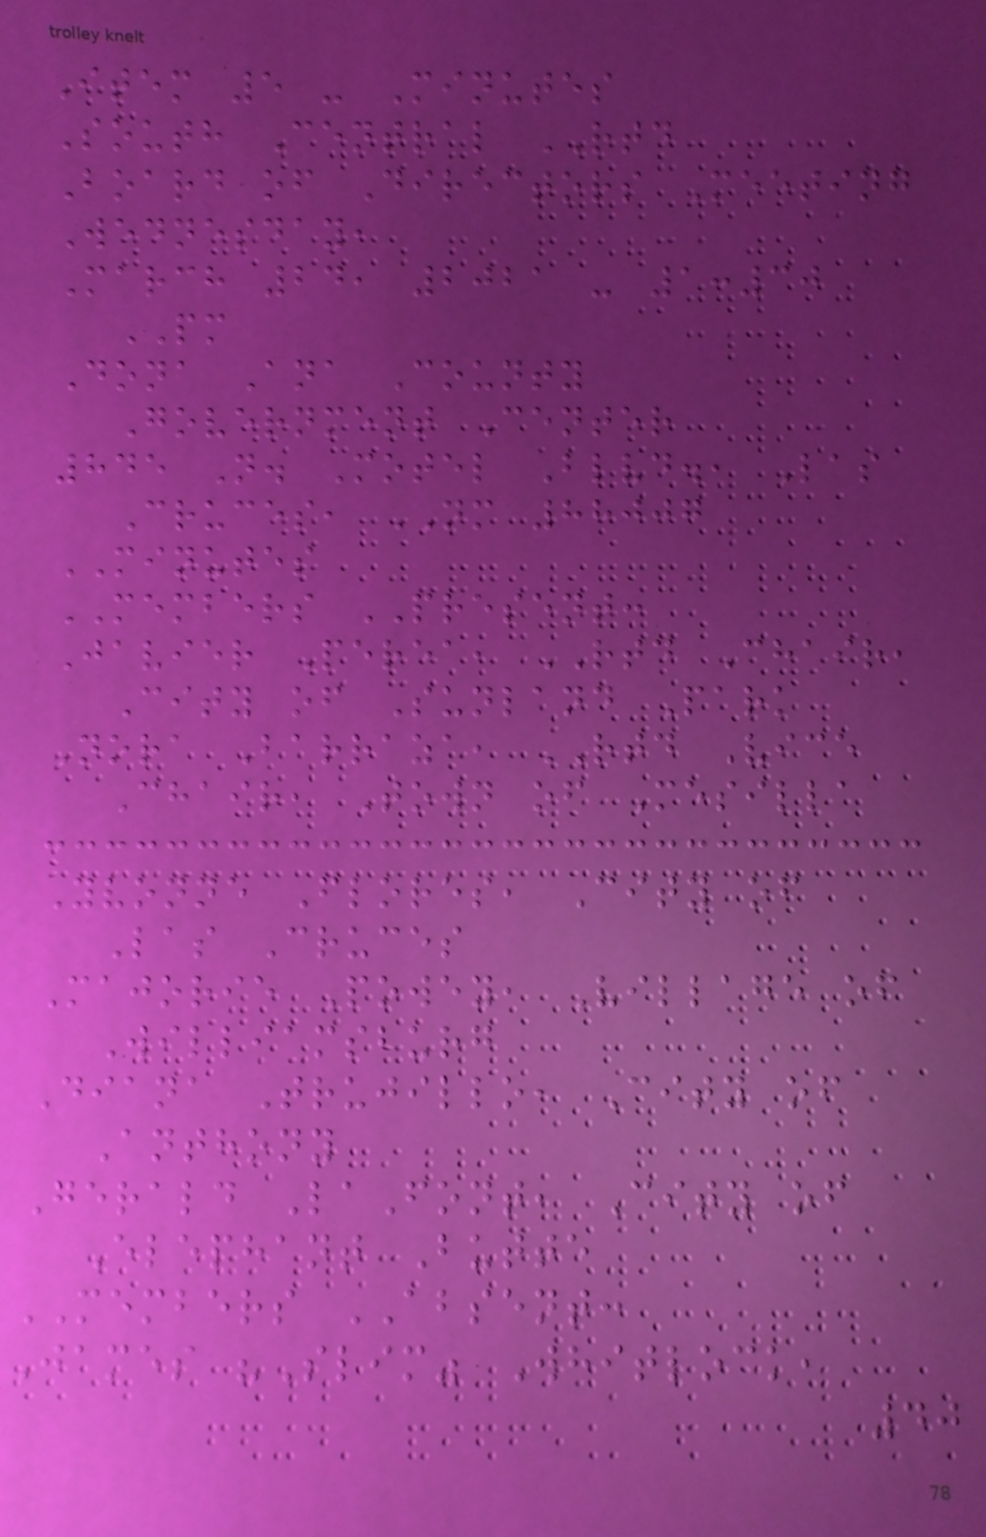Item 5 - Minutes
South Central RTD
Board of Directors Meeting
Wednesday,
March 24, 2021 - 1:30
PM
Dona Ana County
Government Center
845 N. Motel Blvd., Las
Cruces, NM 88007
MINUTES
MEMBERS PRESENT:
Javier Perea, RTD Chair,
City of Sunland Park
Nora Barraza, RTD Vice
Chair, Town of Mesilla
Yvonne Flores, City of
Las Cruces
Majorie Powey, Village of
Williamsburg
Diana Trujillo, City of
Anthony
Gerald LaFont, City of
Elephant Butte
MEMBERS ABSENT:
James "Slim" Whitlock,
40
